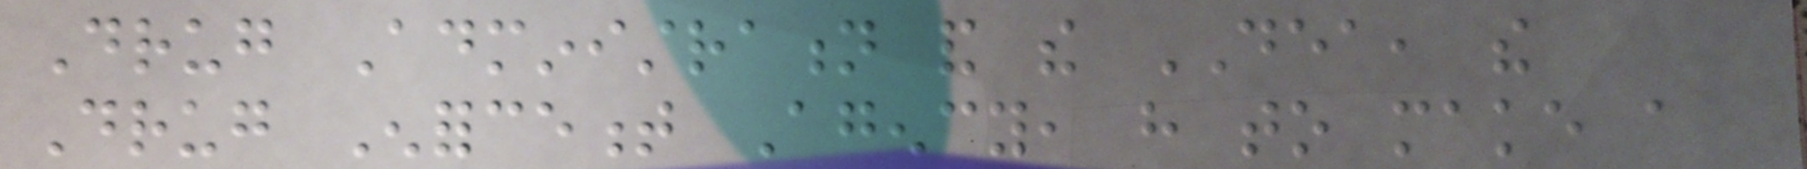Drug Administration and the DEA, the
Drug Enforcement Agency, have to make a
